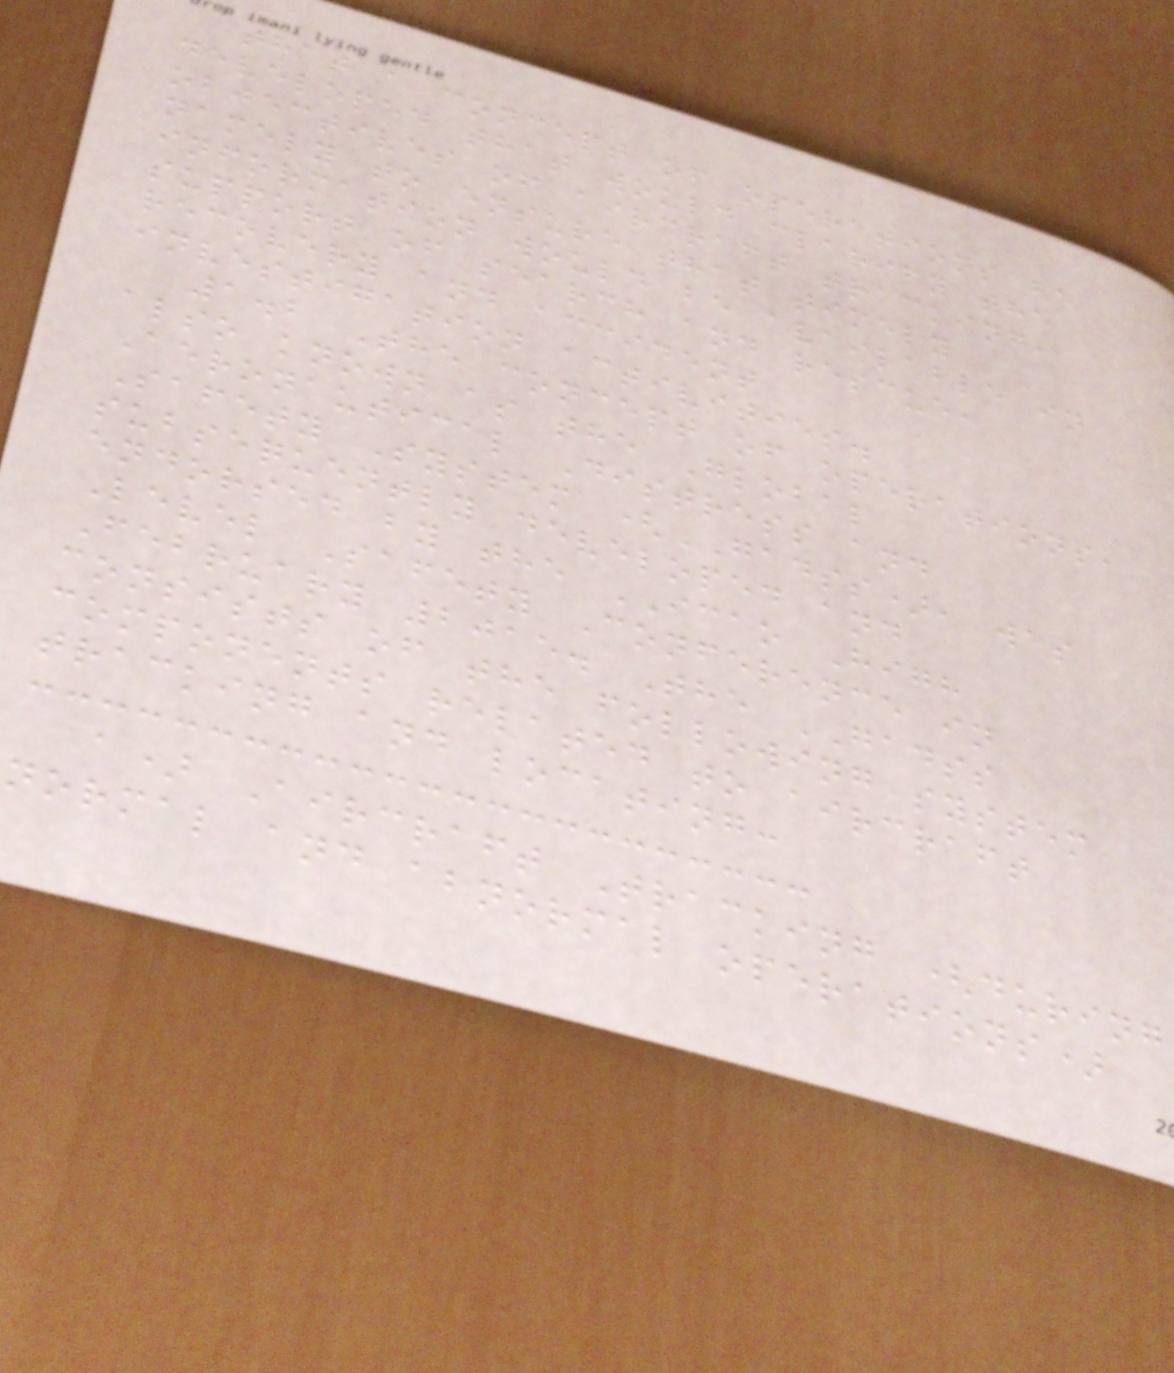that a concept of operations be
developed that would clarify the
objectives of aircraft tracking,
namely to ensure that timely
information would be available in
support of search and rescue,
recovery and accident
investigation activities.
1.2 The concept of operations,
also known as the Global
Aeronautical Distress and
Safety System (GADSS), was
subsequently developed and
endorsed by the ICAO High
Level Safety Conference in
February 2015. The GADSS
consists of the following system
components related to aircraft
tracking and locating:
a) Aircraft Tracking (during
normal and abnormal operations)
